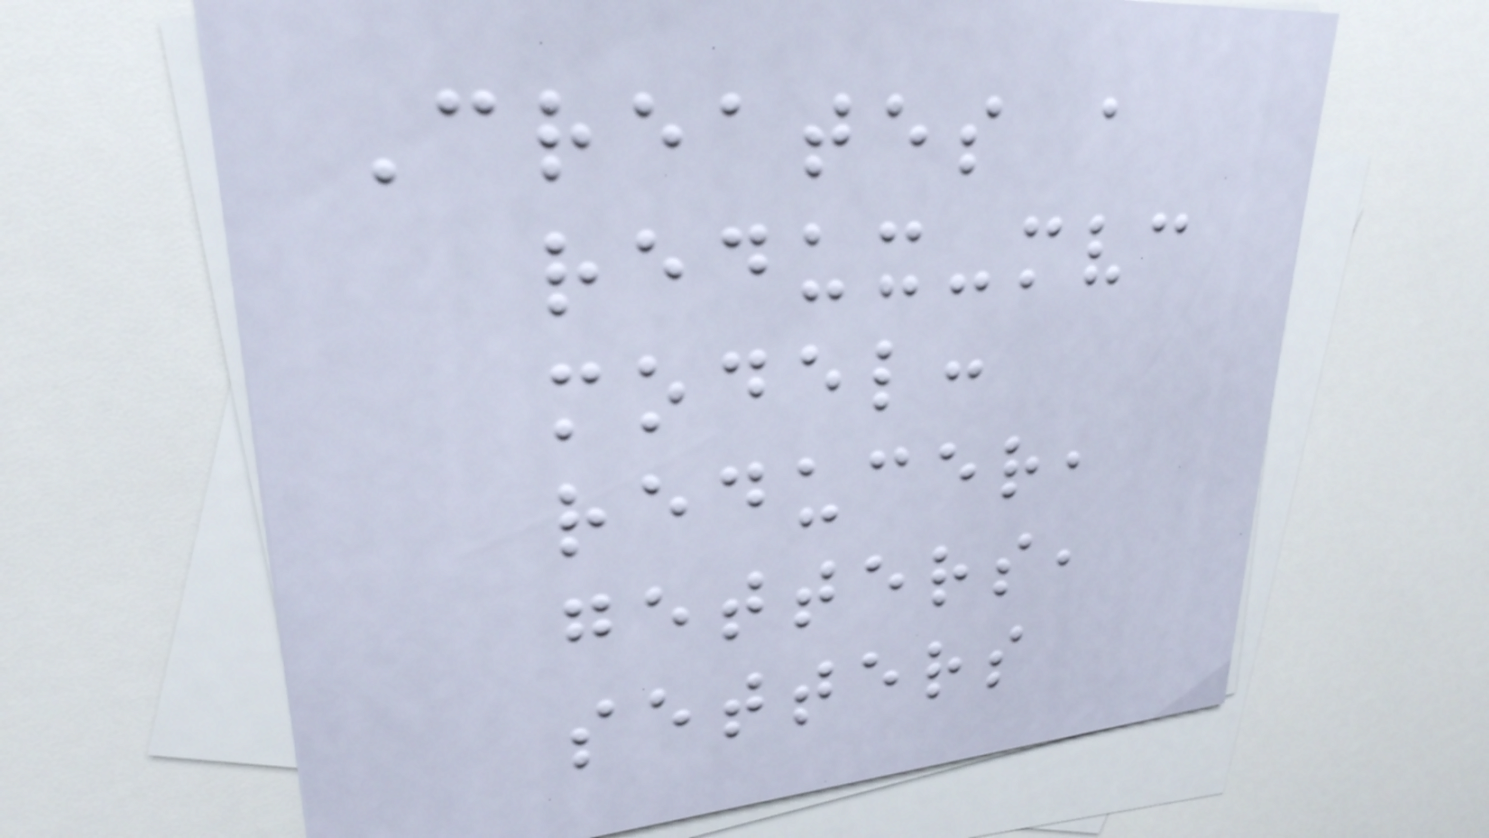Creates a
redux-mvc
model:
reducer,
getters,
setters
